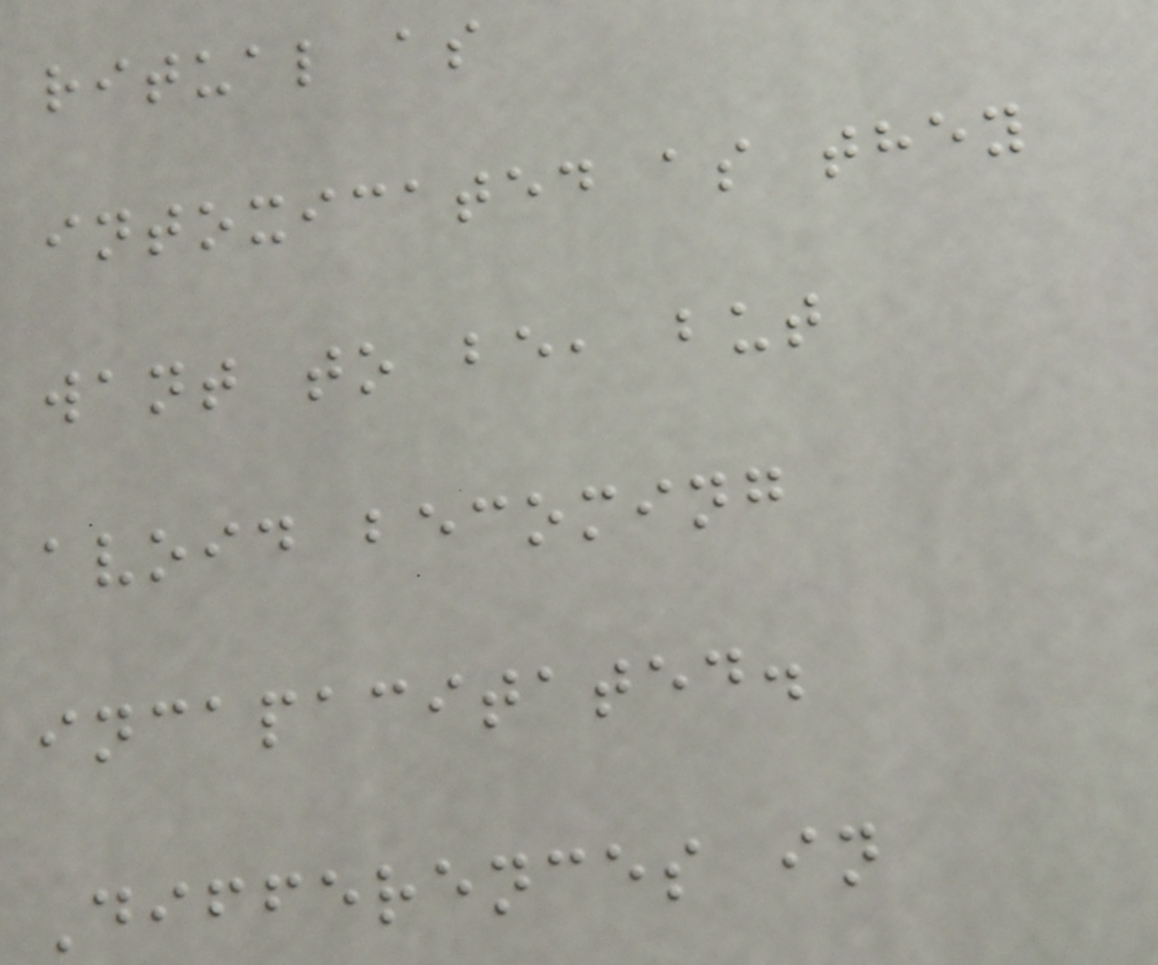ritual as
intoxicated as they
want to be, but
avoid becoming
incapacitated.
Differences in
